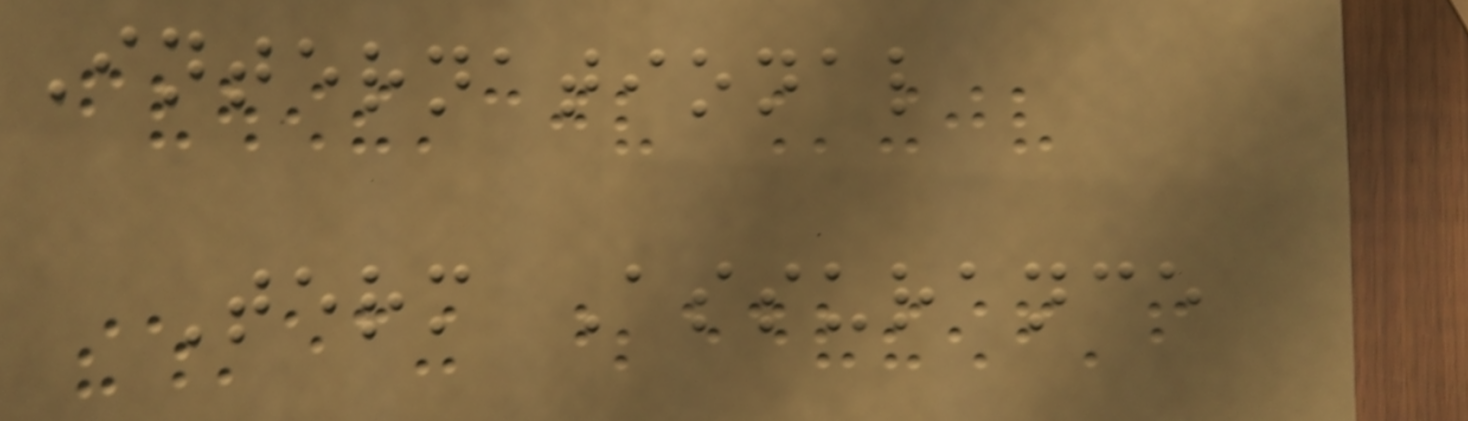International
Term Assurance
